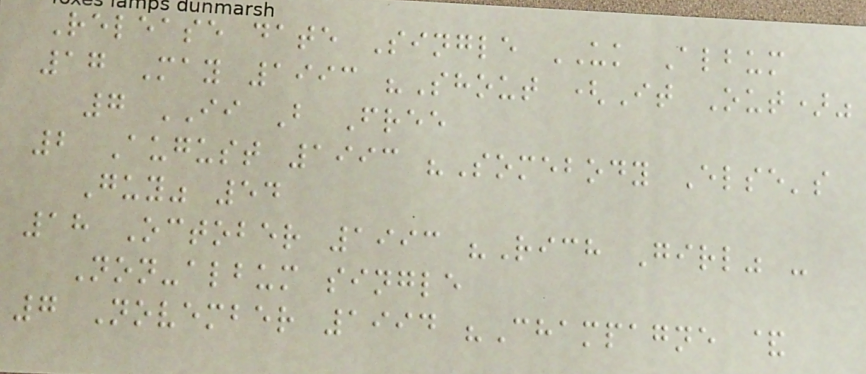Release date Single UK Album
17 May 1993 "Shout (It Out)"
7 II B Free
2 August 1993 "Somebody Else's
Guy" 54
18 October 1993 "Rich Girl" -
Non-album single
7 November 1994 "Champagne &
